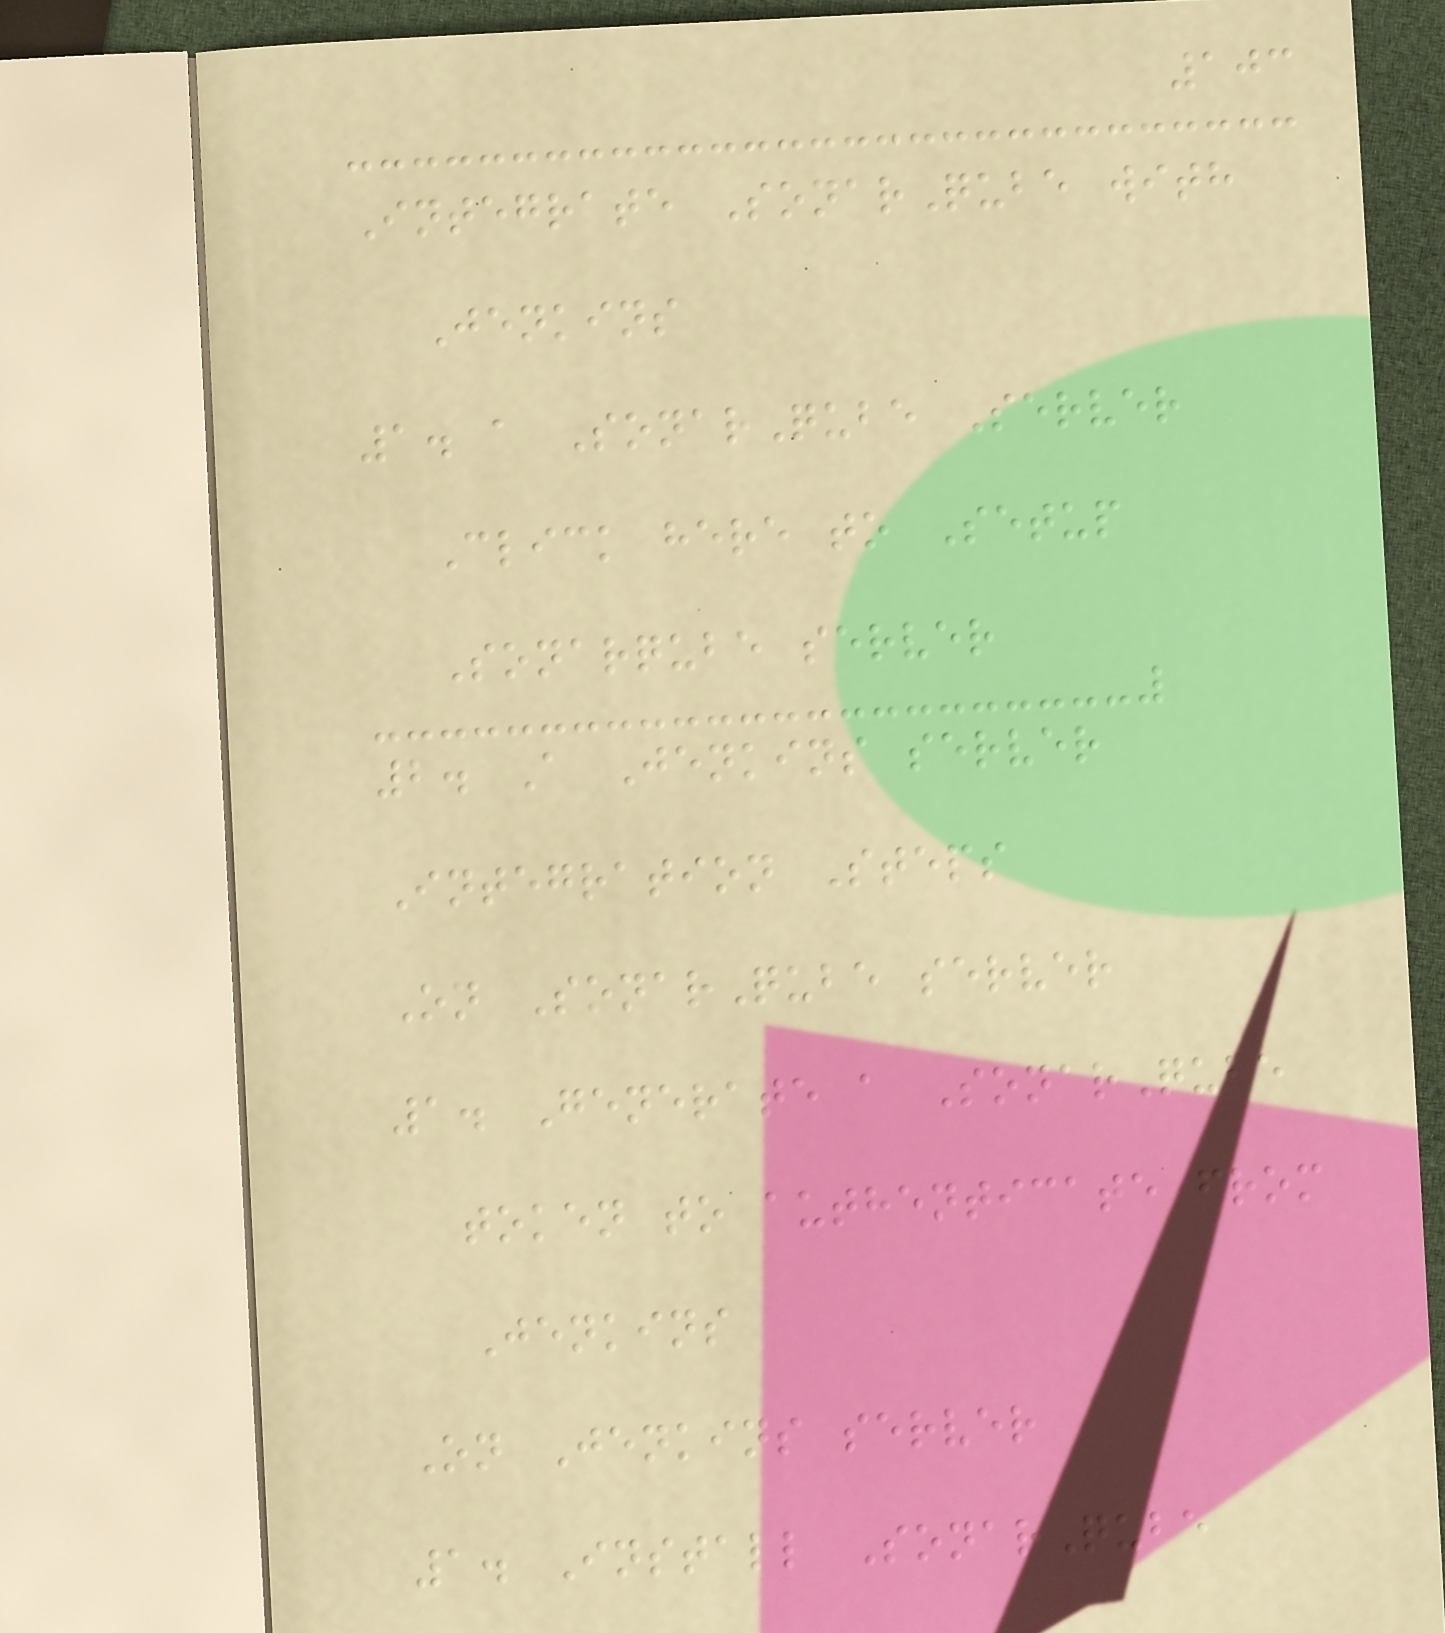103
Integrate SonarQube with
Jenkins
1. a SonarQube Server
Click here to Setup
Sonarqube server
2. A Jenkins server
Integration Steps
On SonarQube server
1. Generate a SonarQube
token to authenticate from
Jenkins
On Jenkins server
1. Install SonarQube
